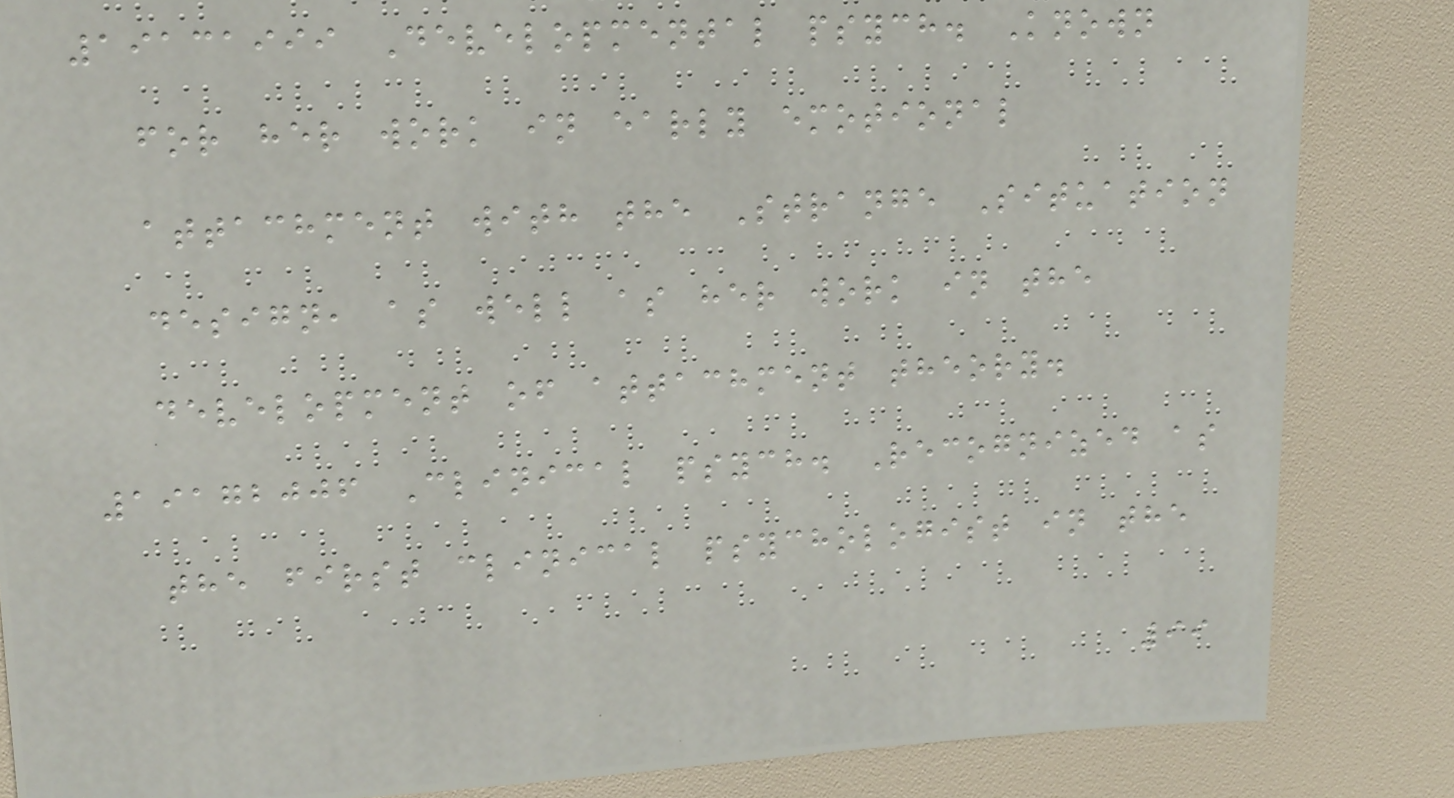19131999 Developmental psych. Known
for her work in early emotional
attachment with the Strange Situation
design, as well as her work in the
development of attachment theory.
19172006 Clinical psych. Recognized as
the first clinical psychologist in the
99
